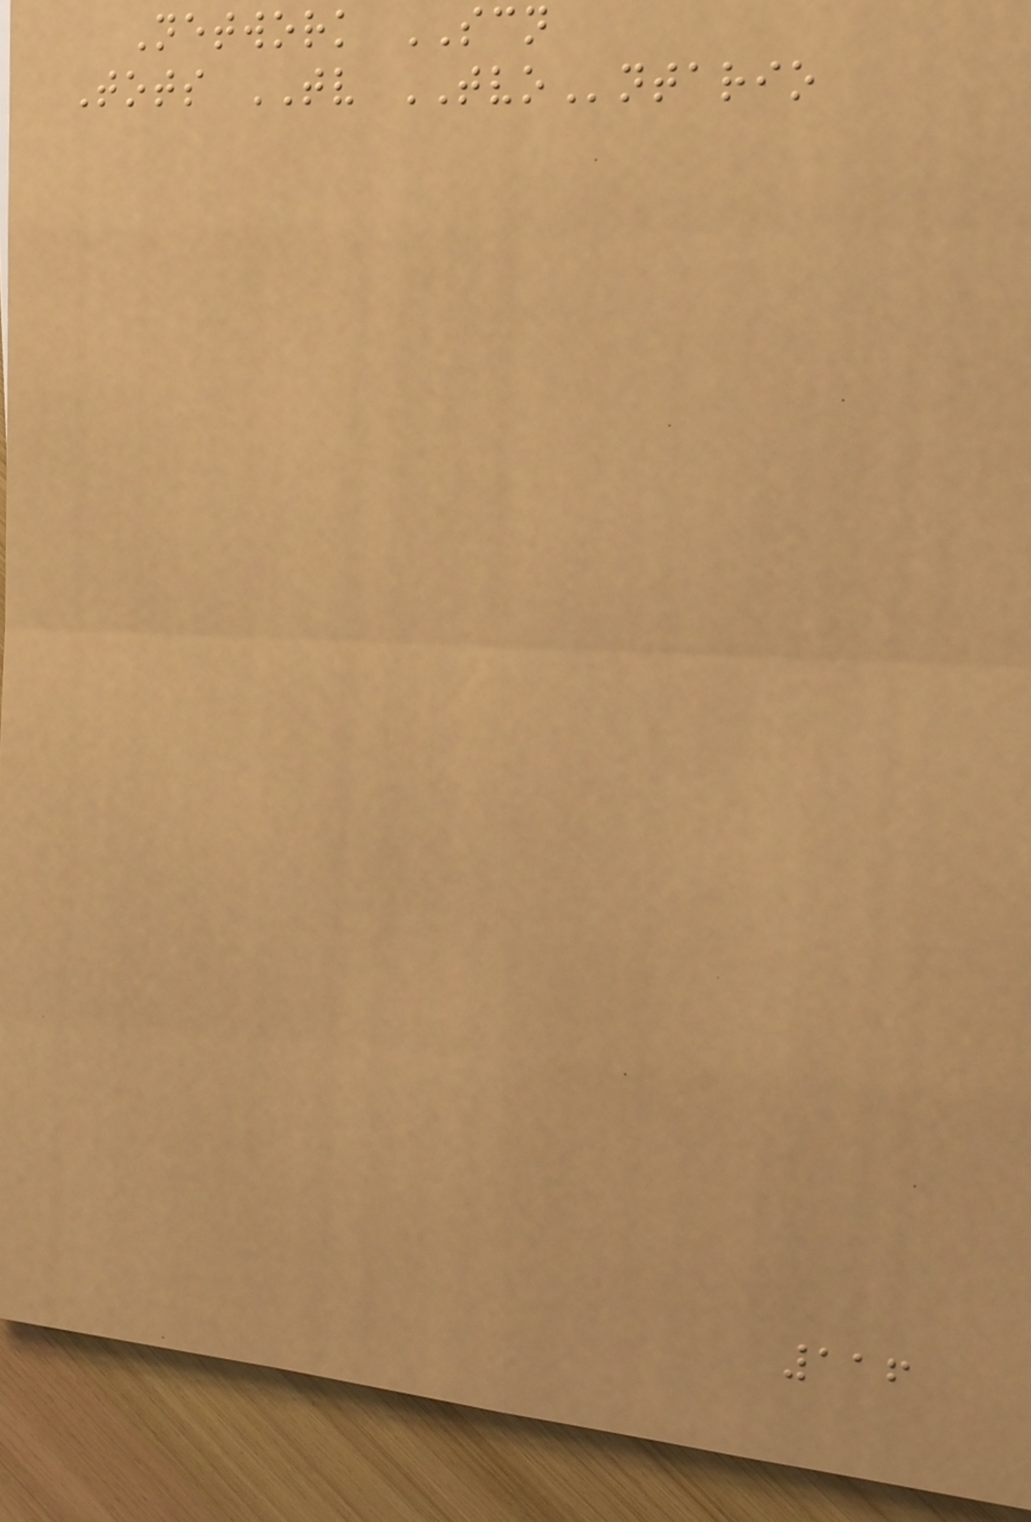Network SCN
Tots TV TVOntario
116
